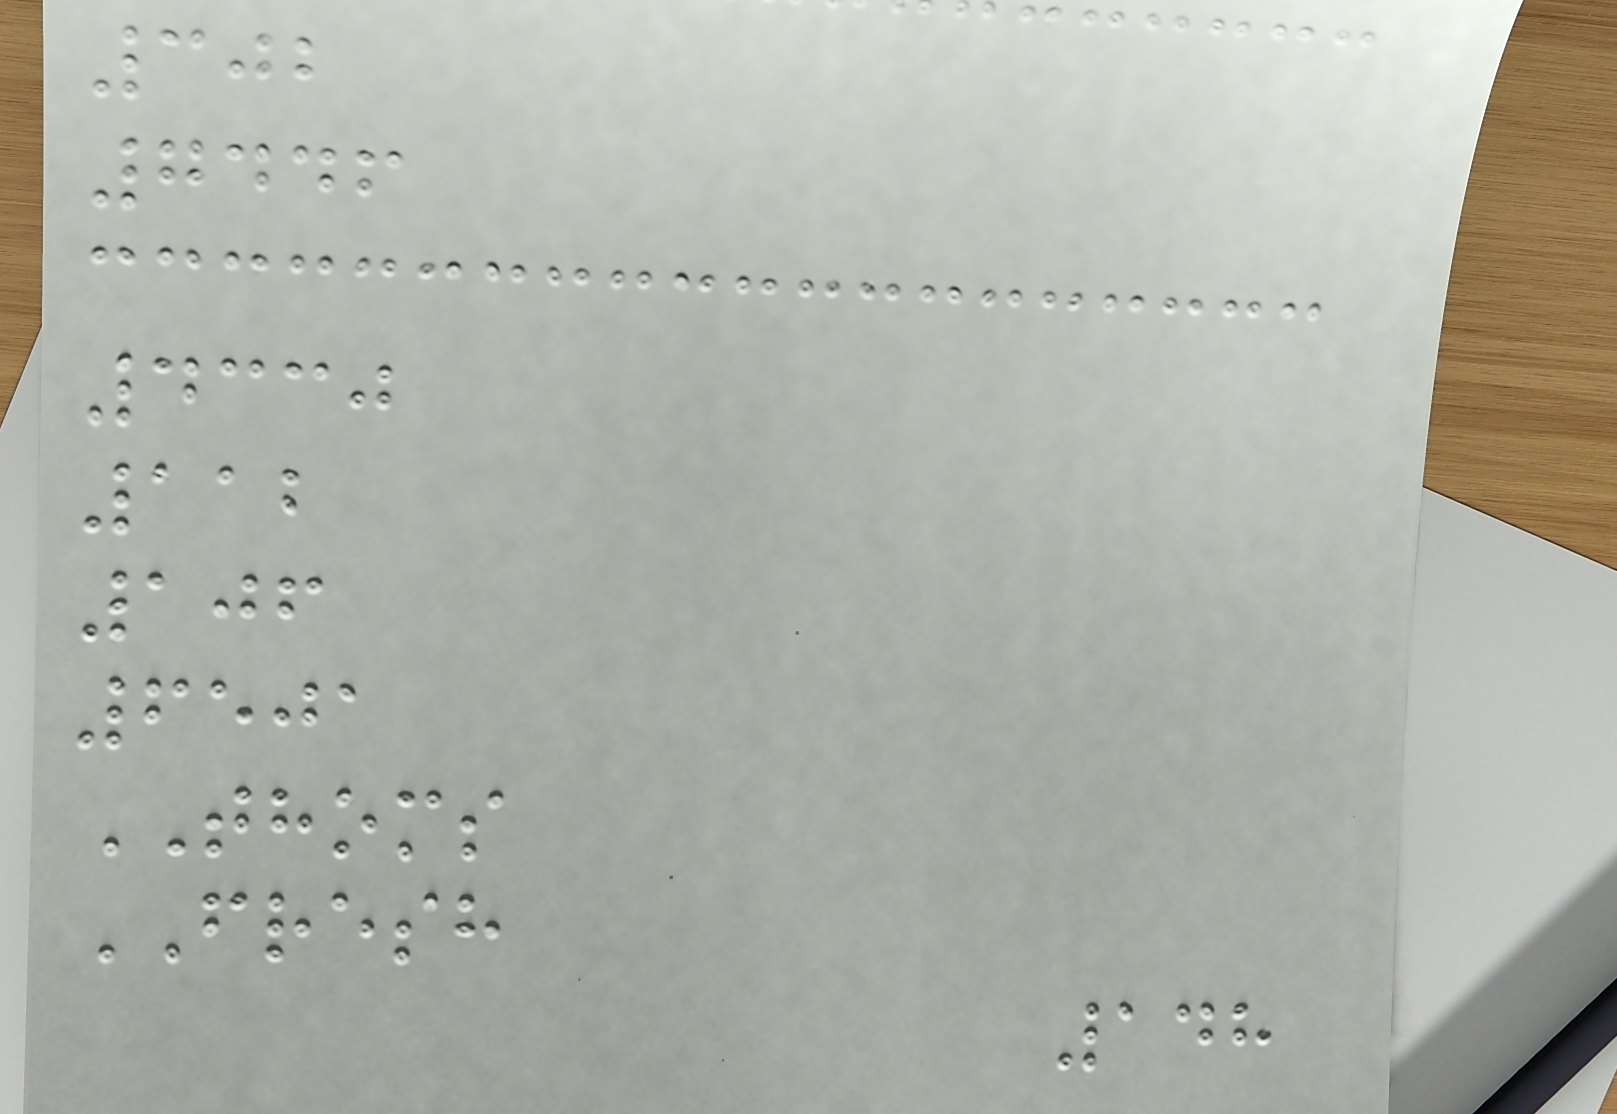302
7446
4330
112
106
6501
THOMS
FRESH
148
